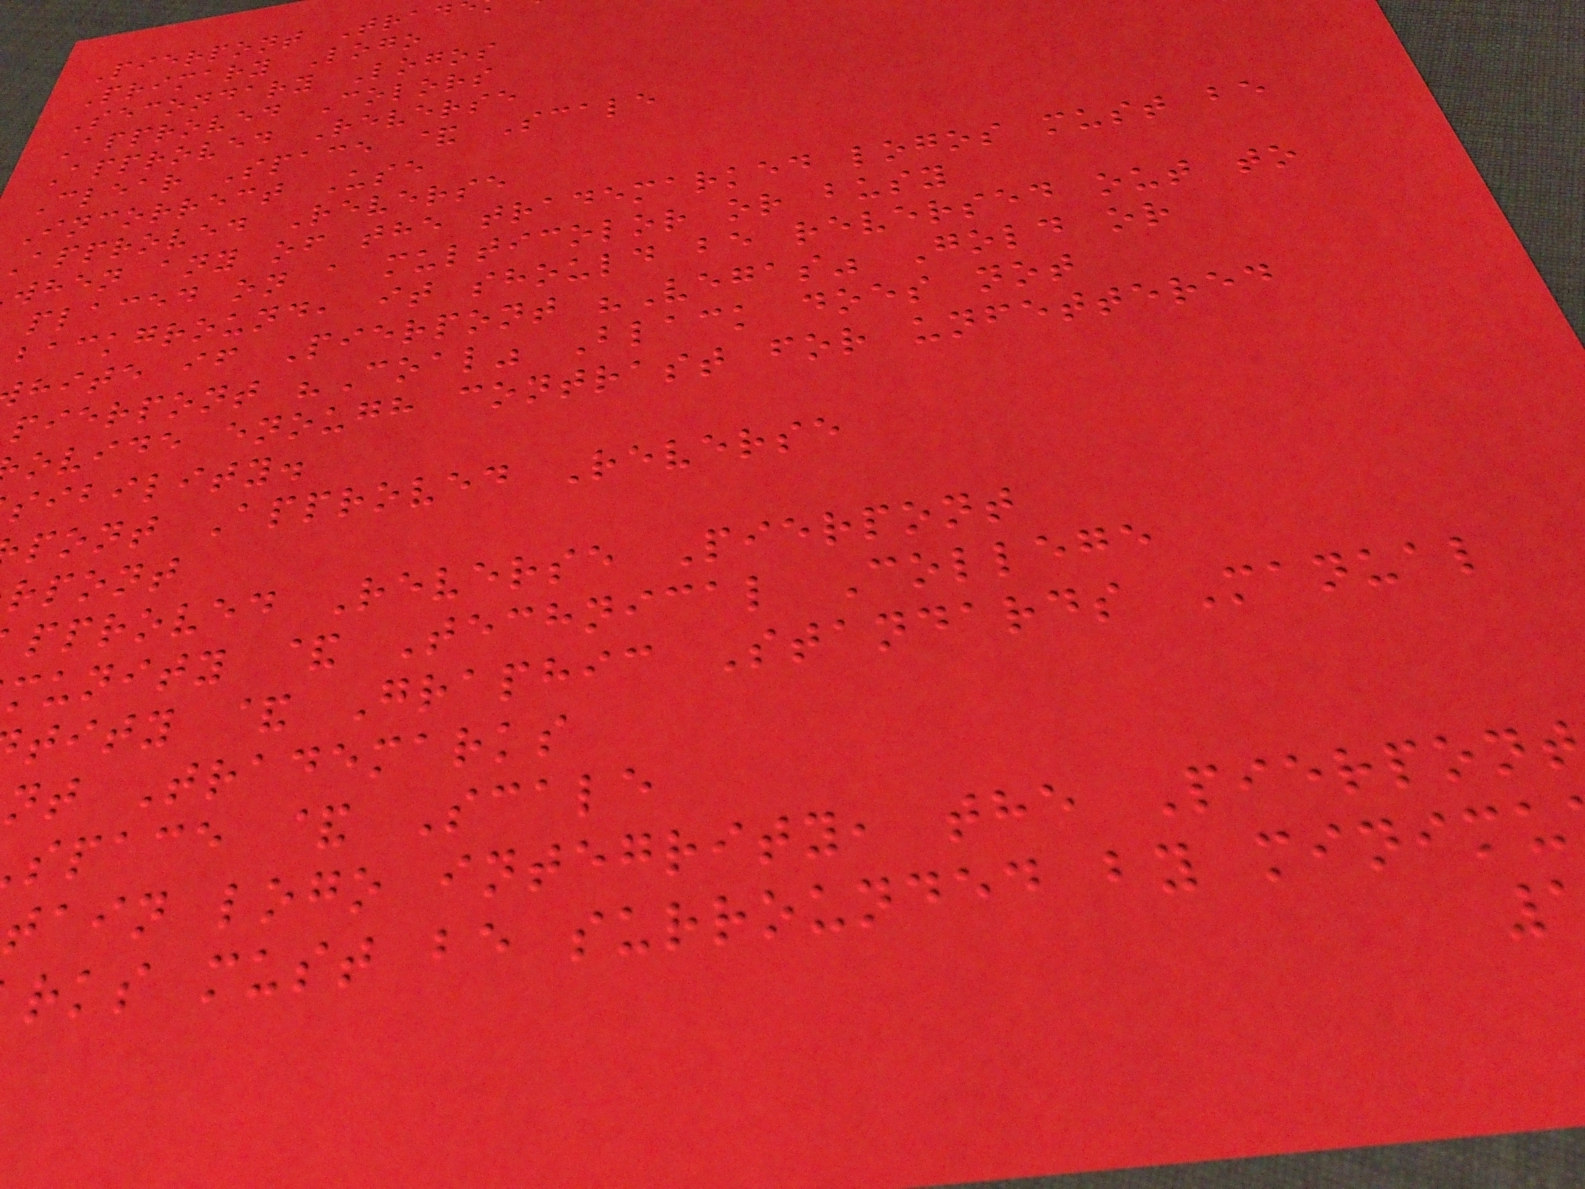Pierpont Trad
Primary Logo
Secondary Logos
Approved Colors
Approved Reverse
Clear Space & Scale
Incorrect Use
approved Reverse
when any of the trademarked logos must be
placed on a multicolor or busy
background, it should be reversed out to
hite if Pierpont "Vegas" Gold or
pierpont "Coal" Black does not
ovide enough contrast for unfettered
sibility.
pont Approved Reverse
rpont
pproved Reverse Pierpont
munity & Technical College
tity & Graphic Standards Manual
nt Trademarks
space & Scale
tain logo integrity, the Pierpont
rks must be surrounded by minimu
